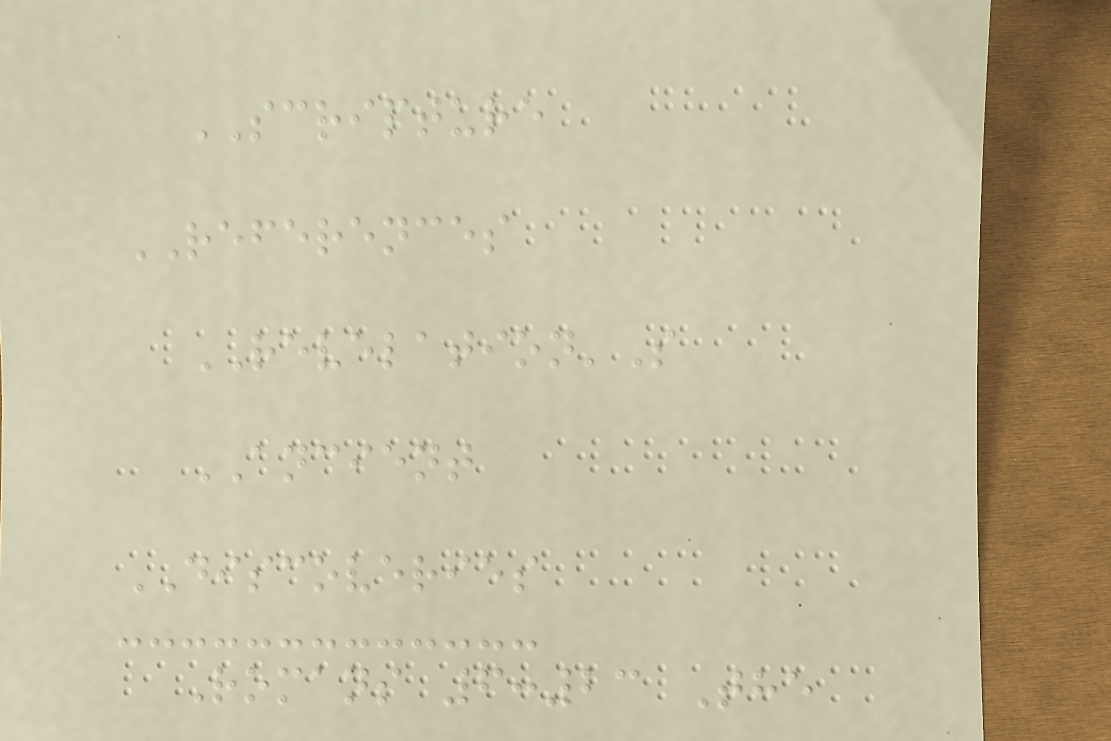SCRIPTURE
REFERENCES
REVELATION'S
ANCIENT
DISCOVERIES
Romans 6:23 The
